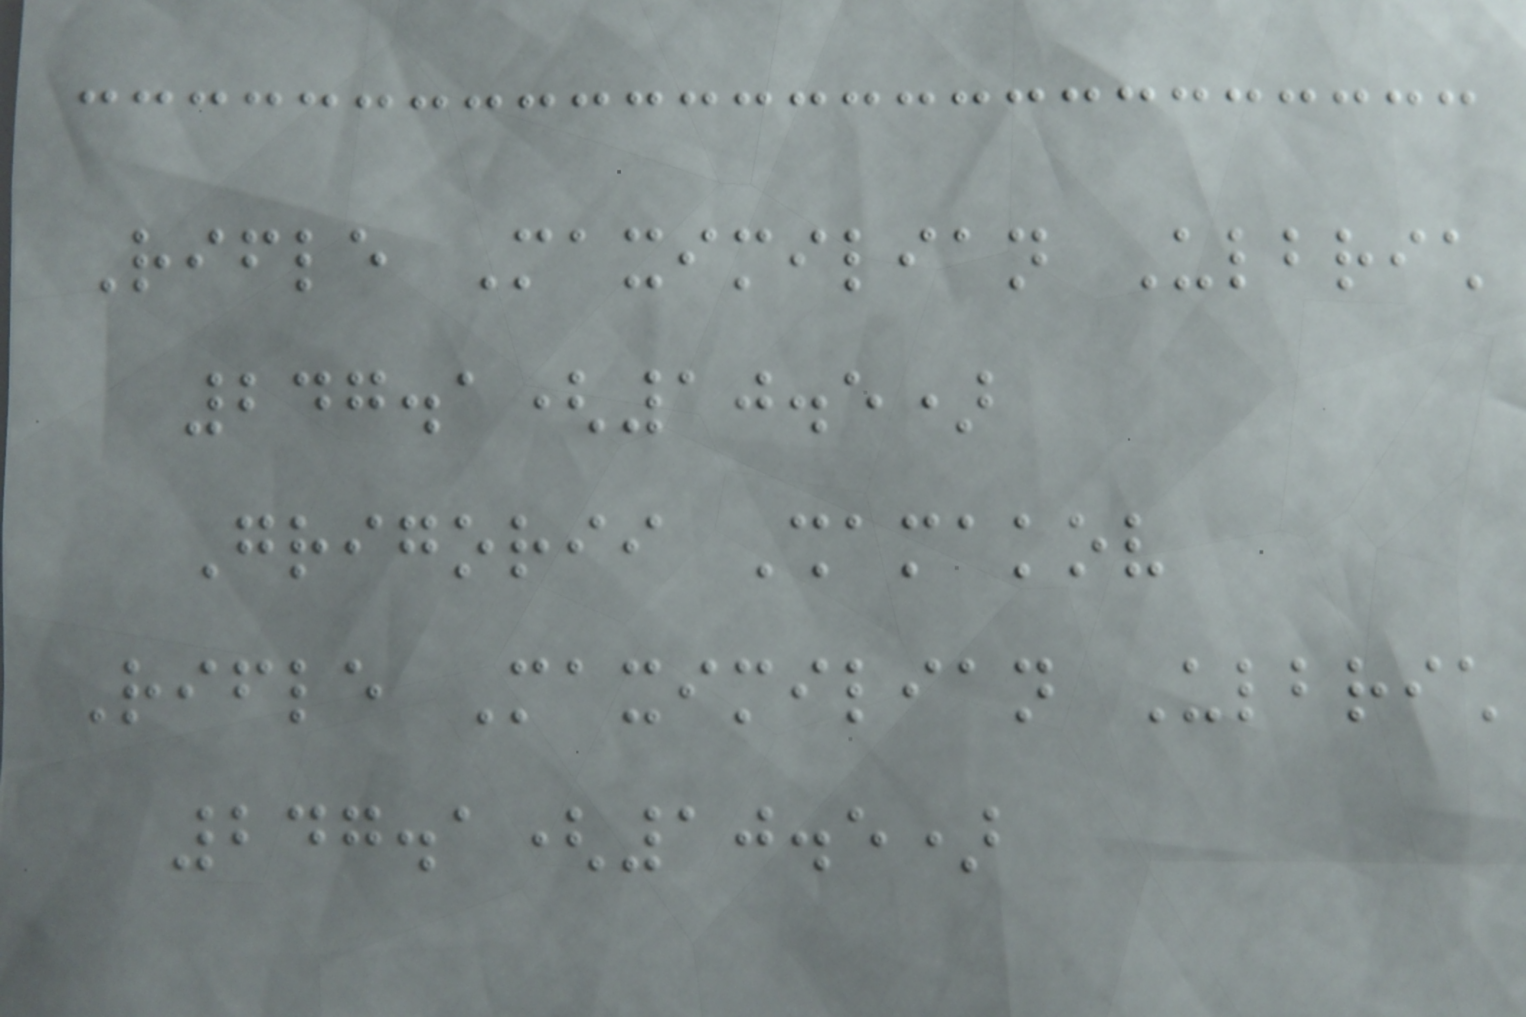Rifle Maximilian Ulbrich
247.1(10.5)
Grigorii Shamakov
Rifle Maximilian Ulbrich
247.1(10.5)
